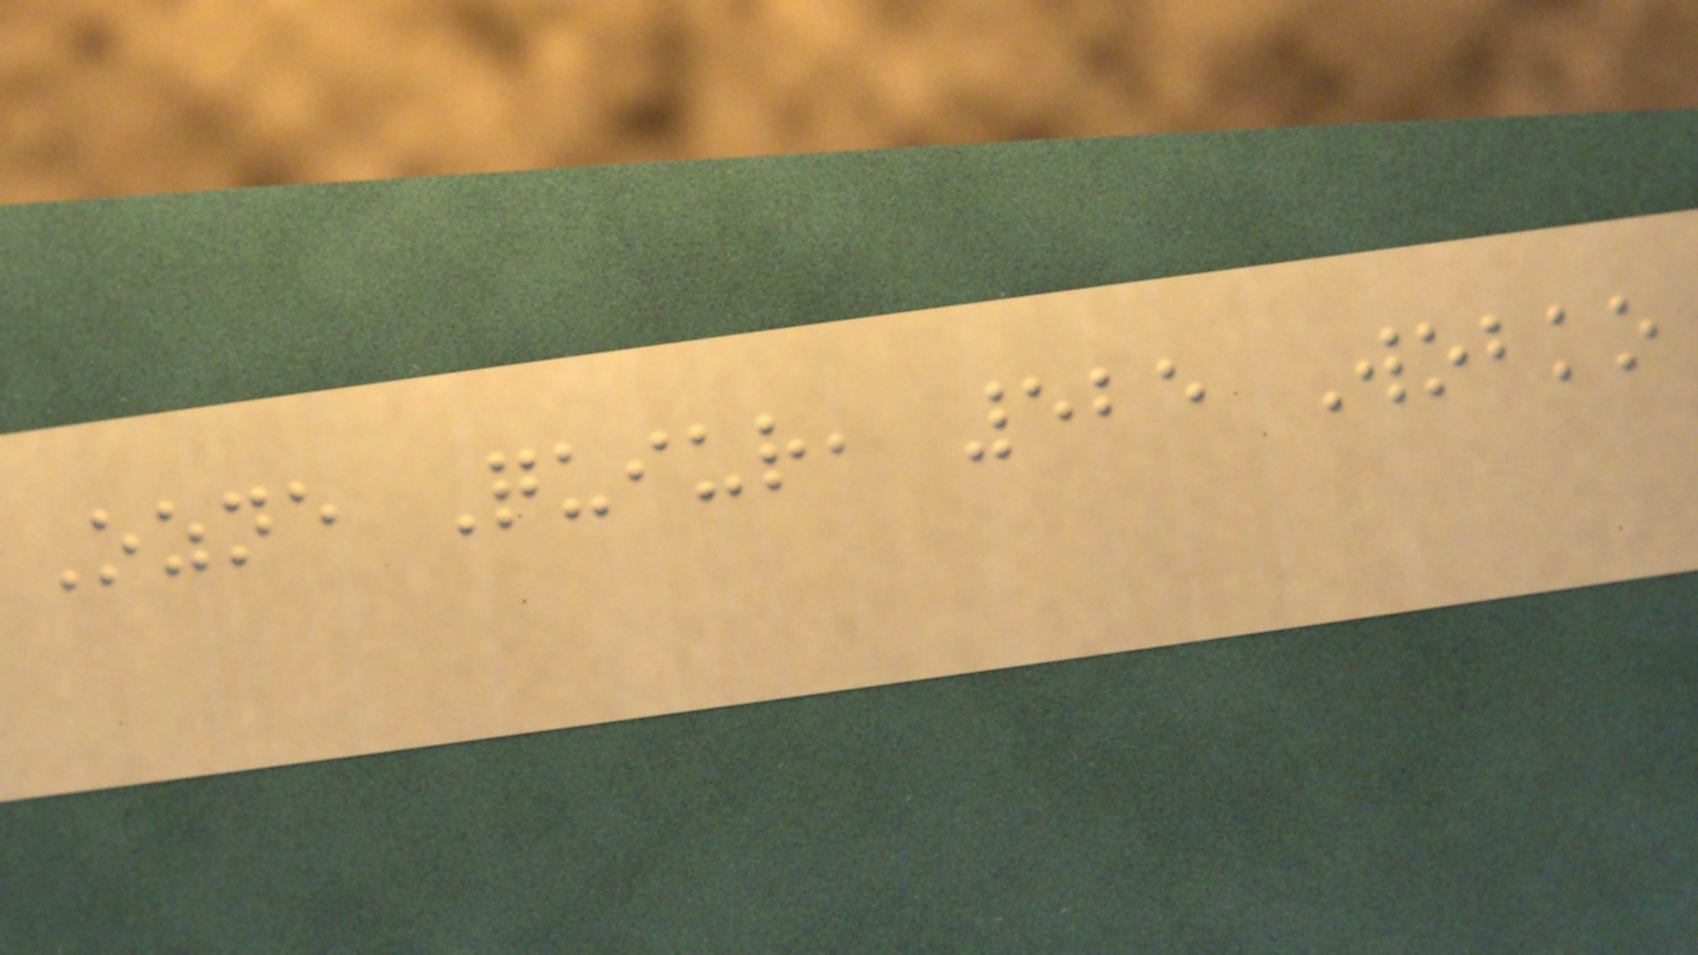Ozne Quiur, 525 Wobko
